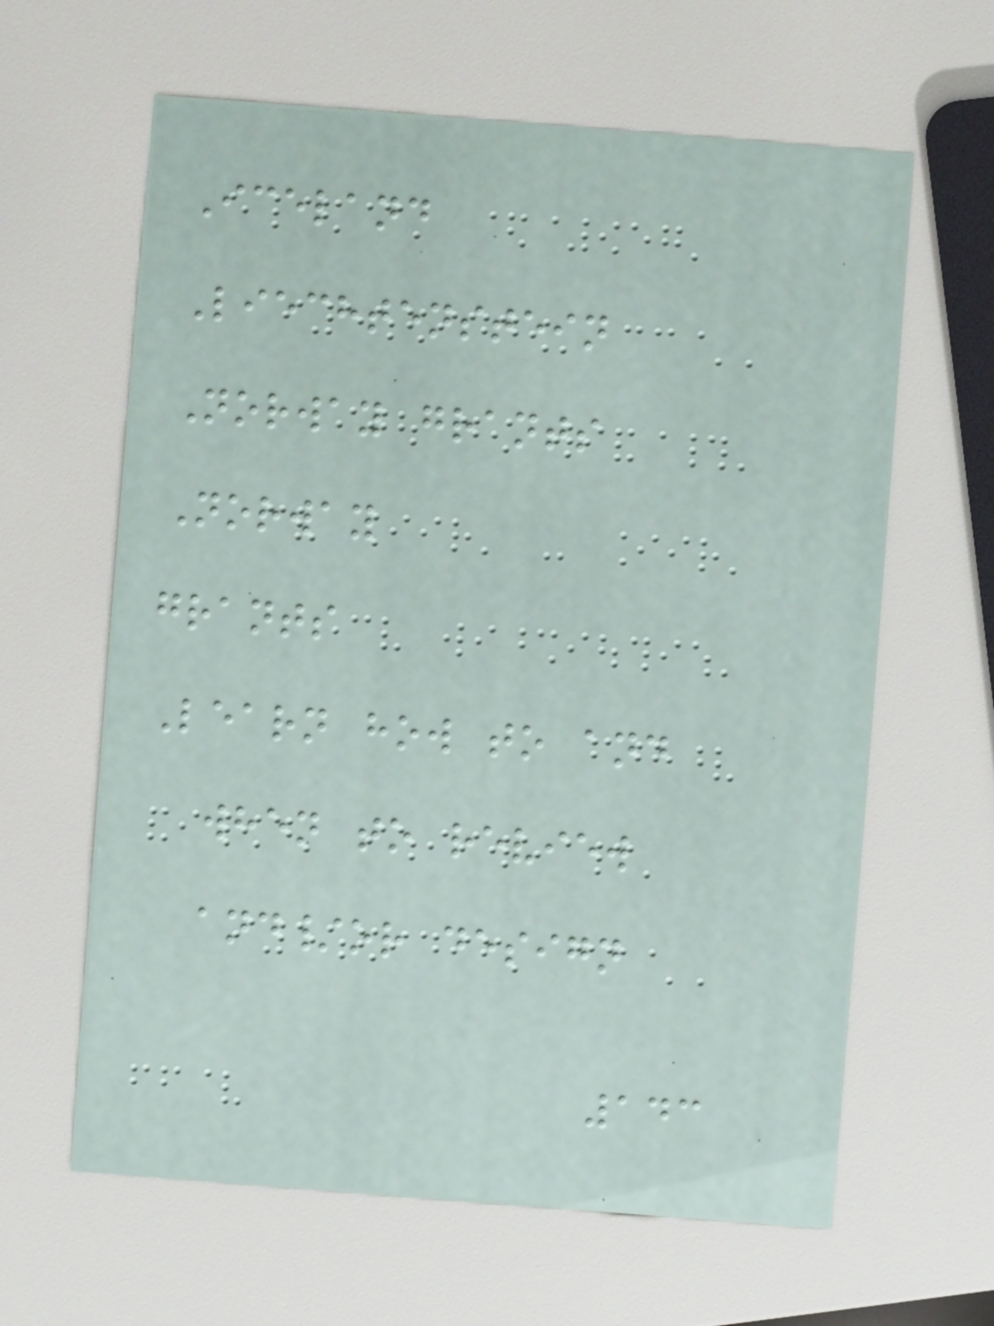Iceland
Liechtenstein
Norway grants
Norway
grants
Learn how to and
when to review
and/or design
143
